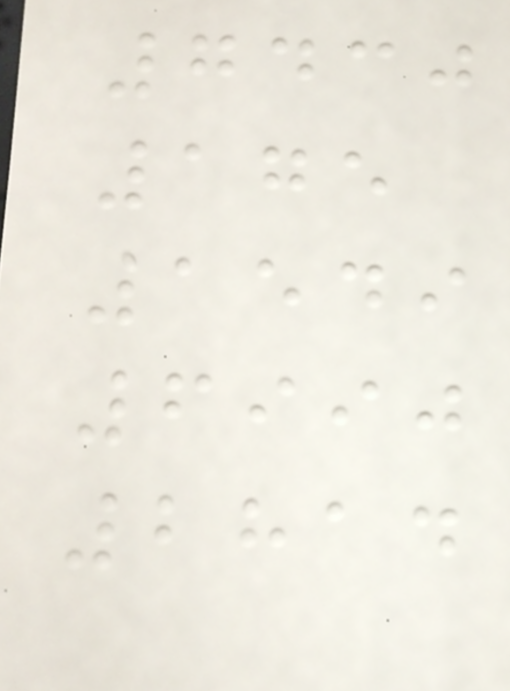7430
175
1549
6990
2814
